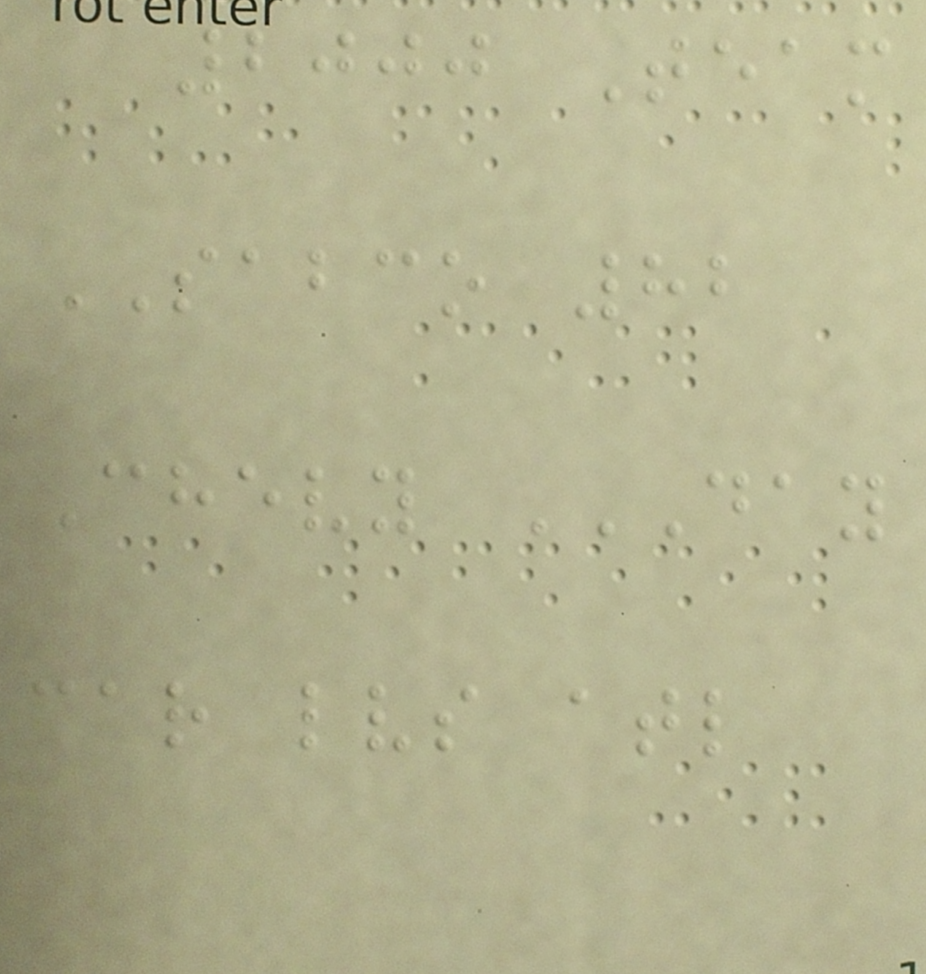2000 Team
SABCO 82
Chevy DAY
CAR LVS ATL
